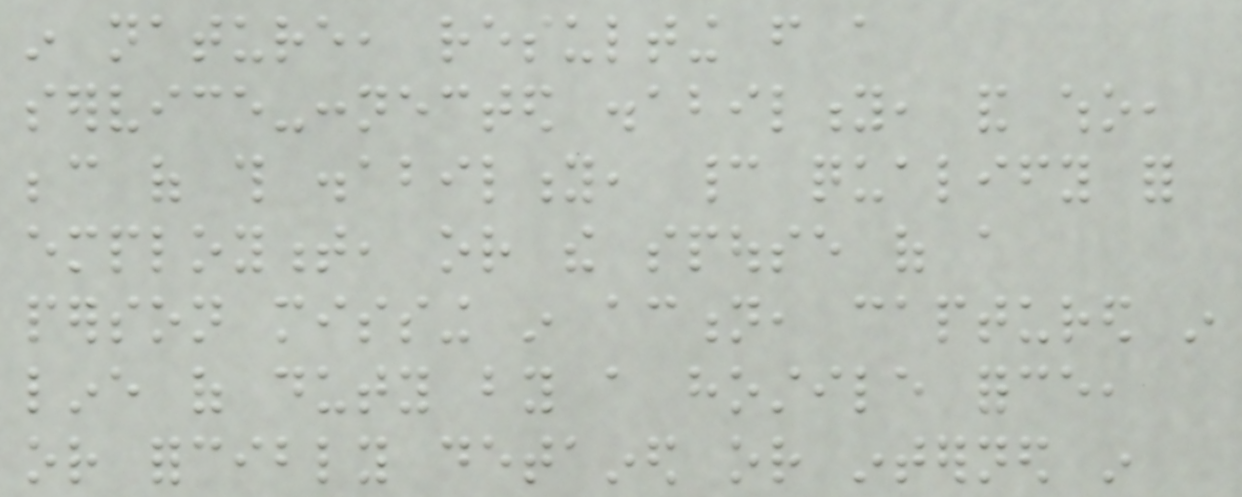in nature, resulting from a
service-connected disability, and who,
because of this disability, cannot qualify for
employment, or the spouse of a
person missing in action, captured in
line of duty by a hostile force,
or forcibly detained or interned in
